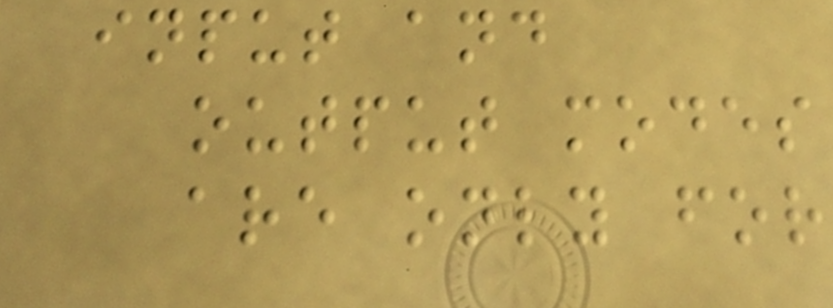input and
output modes
are only for
